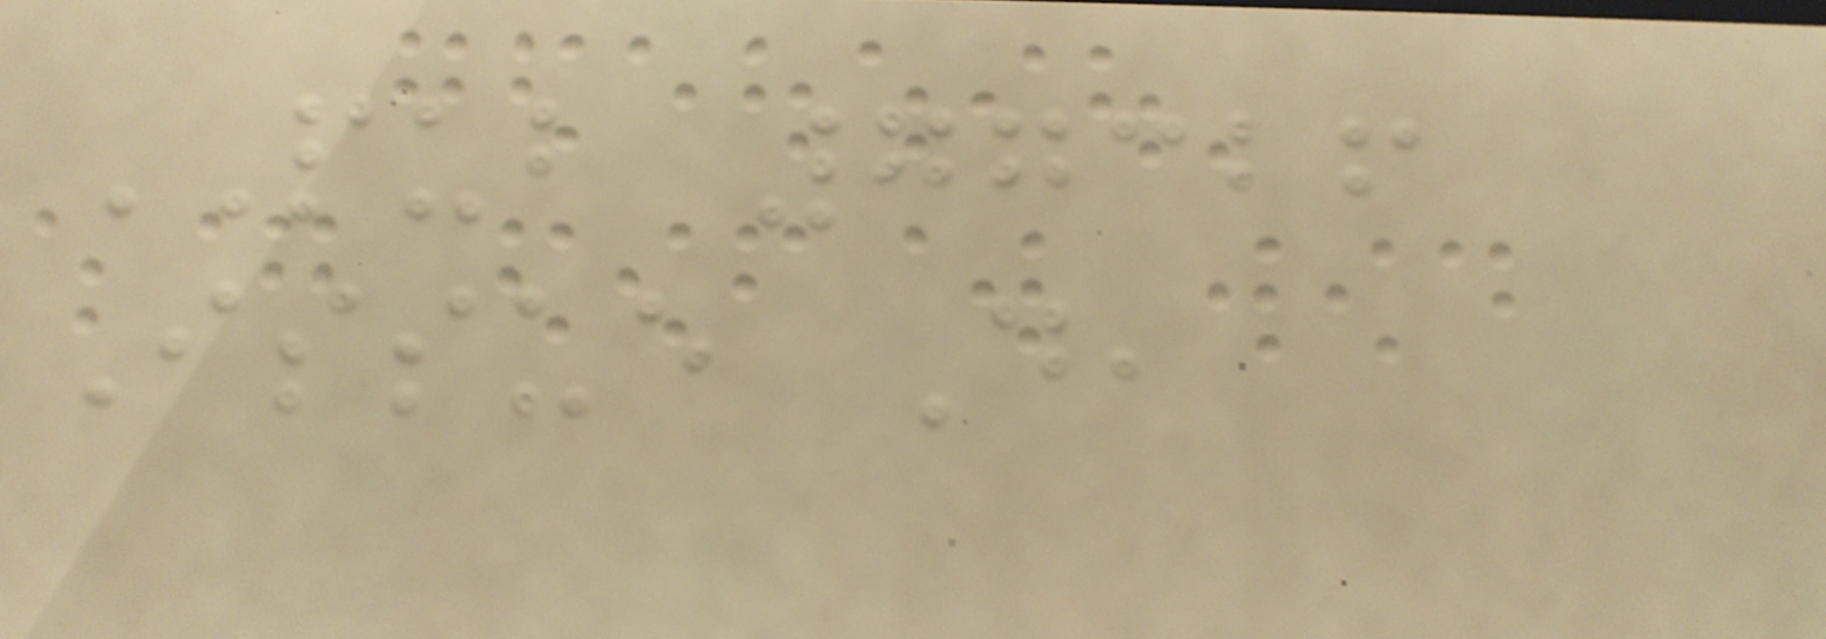PUB 77326
Issue D,
